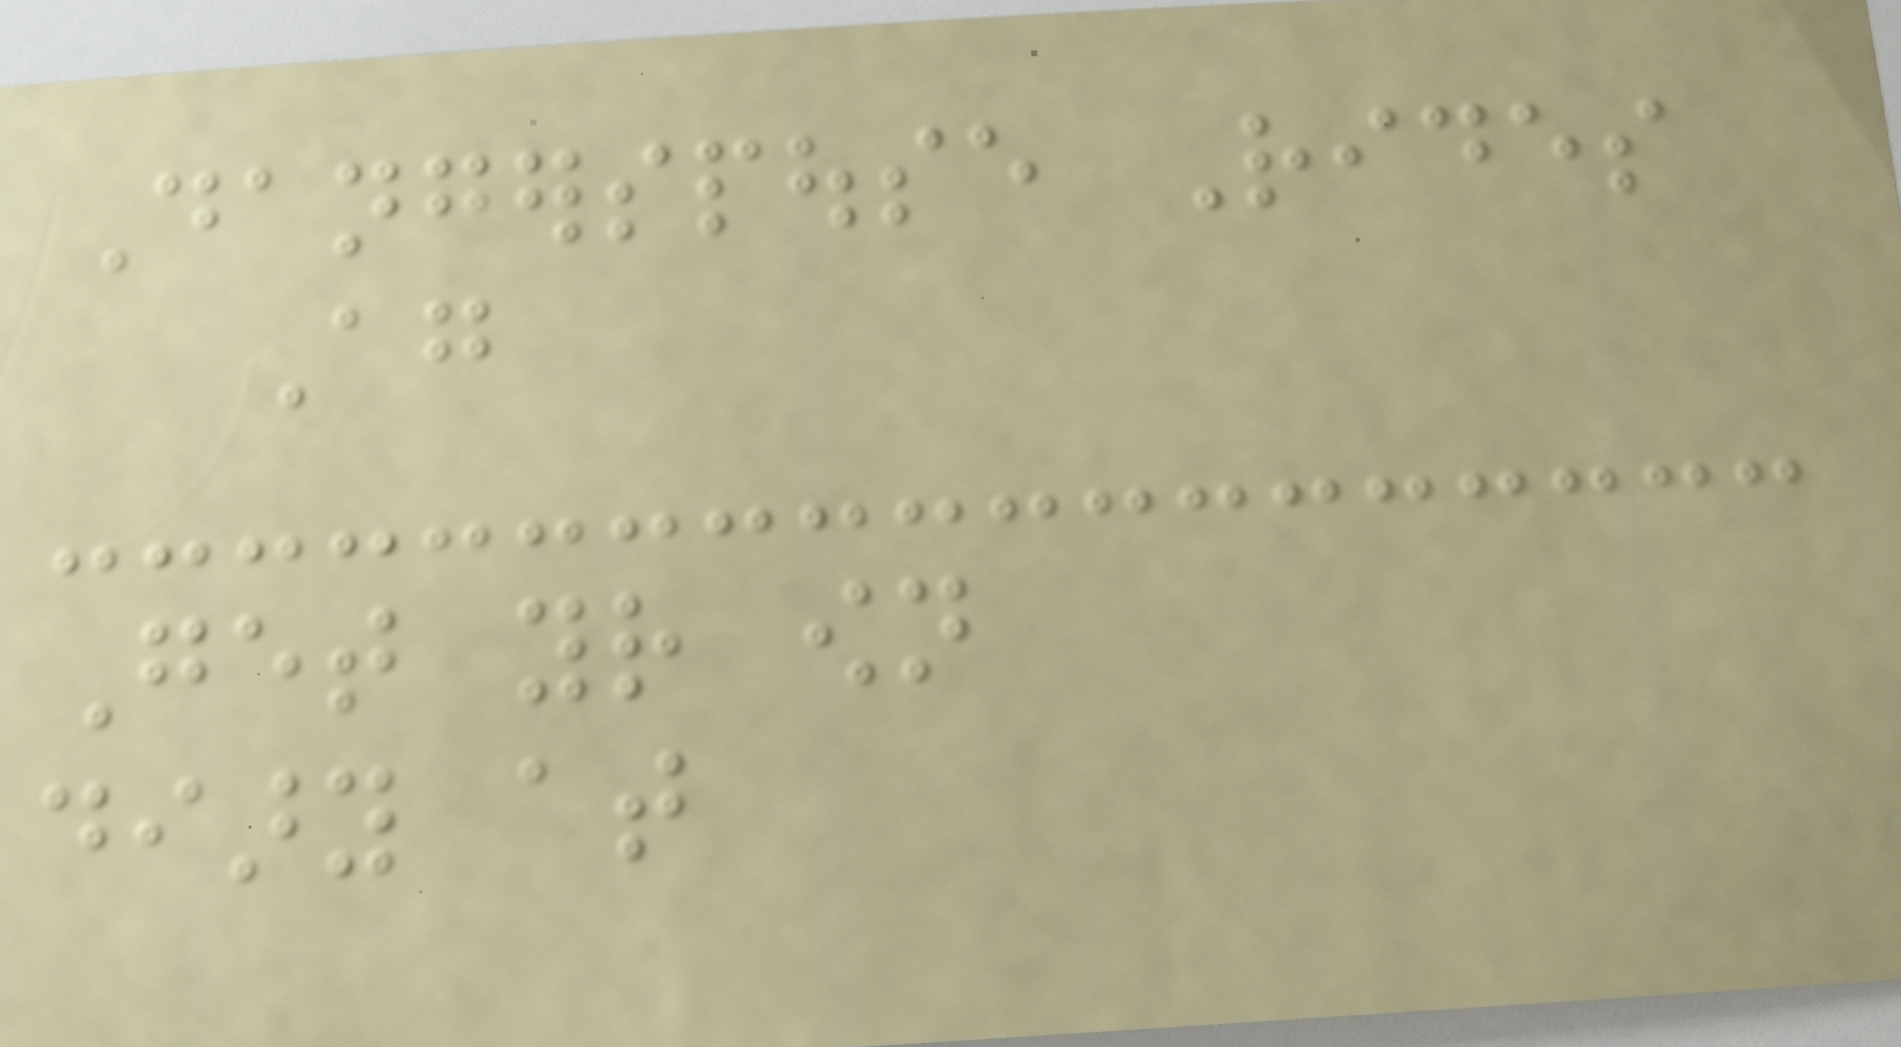Dangerspouse Rides
Again
Get your own
diary at
